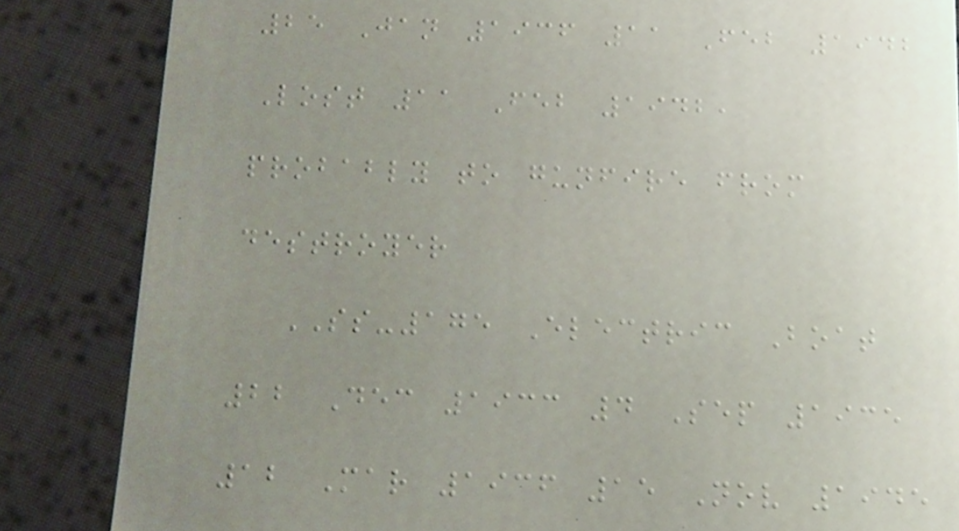25 Jan 1936 11 Feb 1942
Lost 11 Feb 1942,
probably to gunfire from
destroyer
SS-175 Electric Boat
22 Dec 1933 4 Sep 1935
12 Mar 1936 15 Nov 1945
